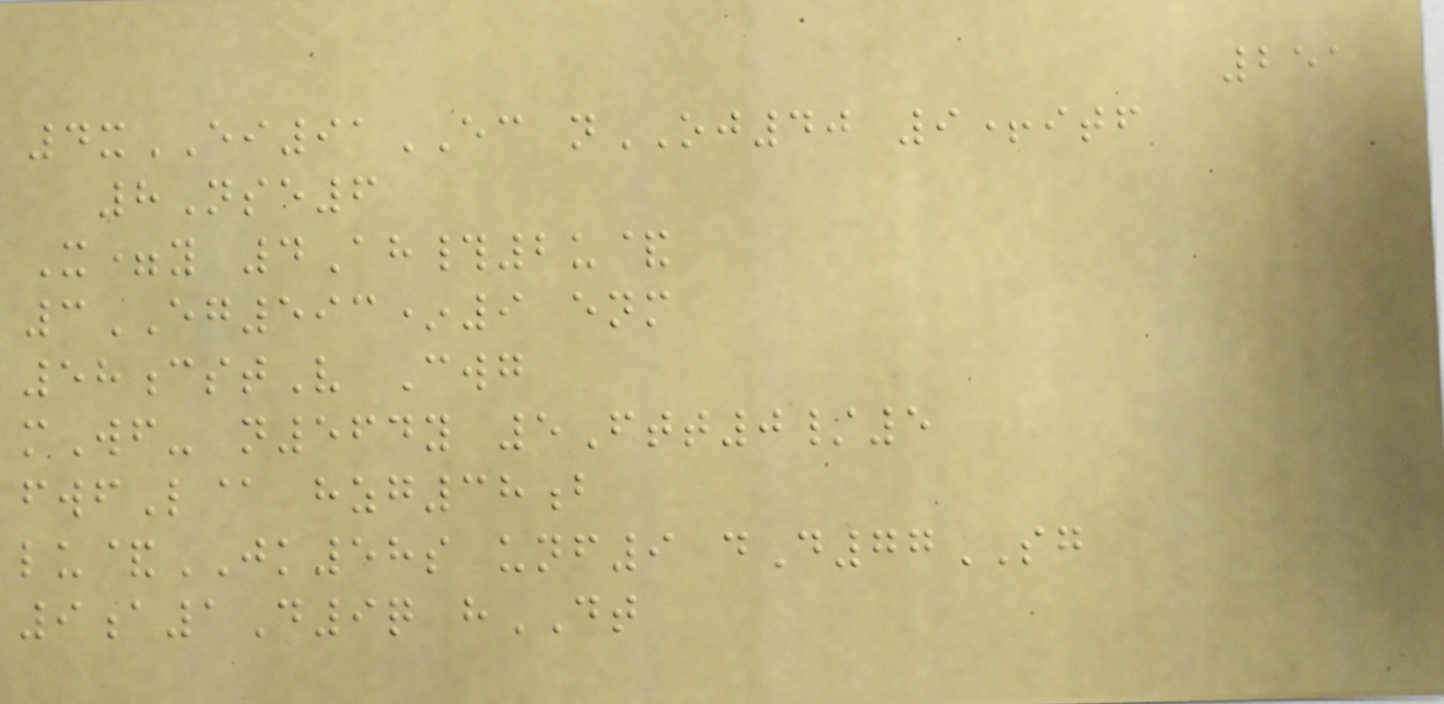251
4xEI91EC nOJ40 9+itf
8Nse6
X=y 4Ah#2u&
3EG593*9 enm
58cstV Cwg
mWf- n564y 5Ftt0/5
fwfL@ hzg38b
lu&JK58s unf9 dD77SG
9a1D9q hDT
